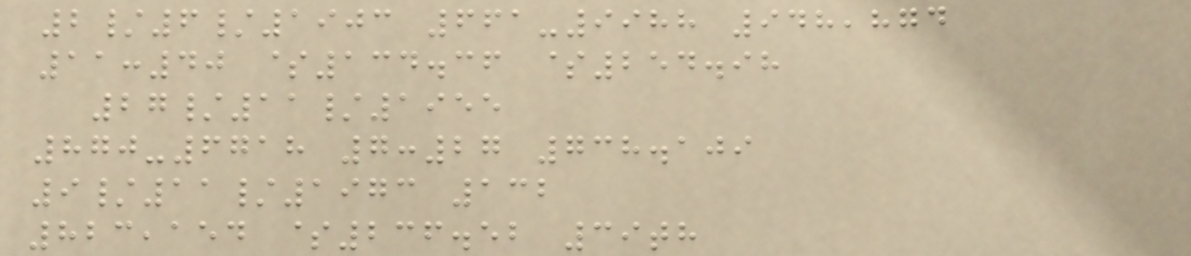2/6/1903 661-9988 948,874
11:40 $134.36 $254.98
27/11/1955
870-6718 7:27 738.109
9/11/1973 132
823,154 $236.52 39th
